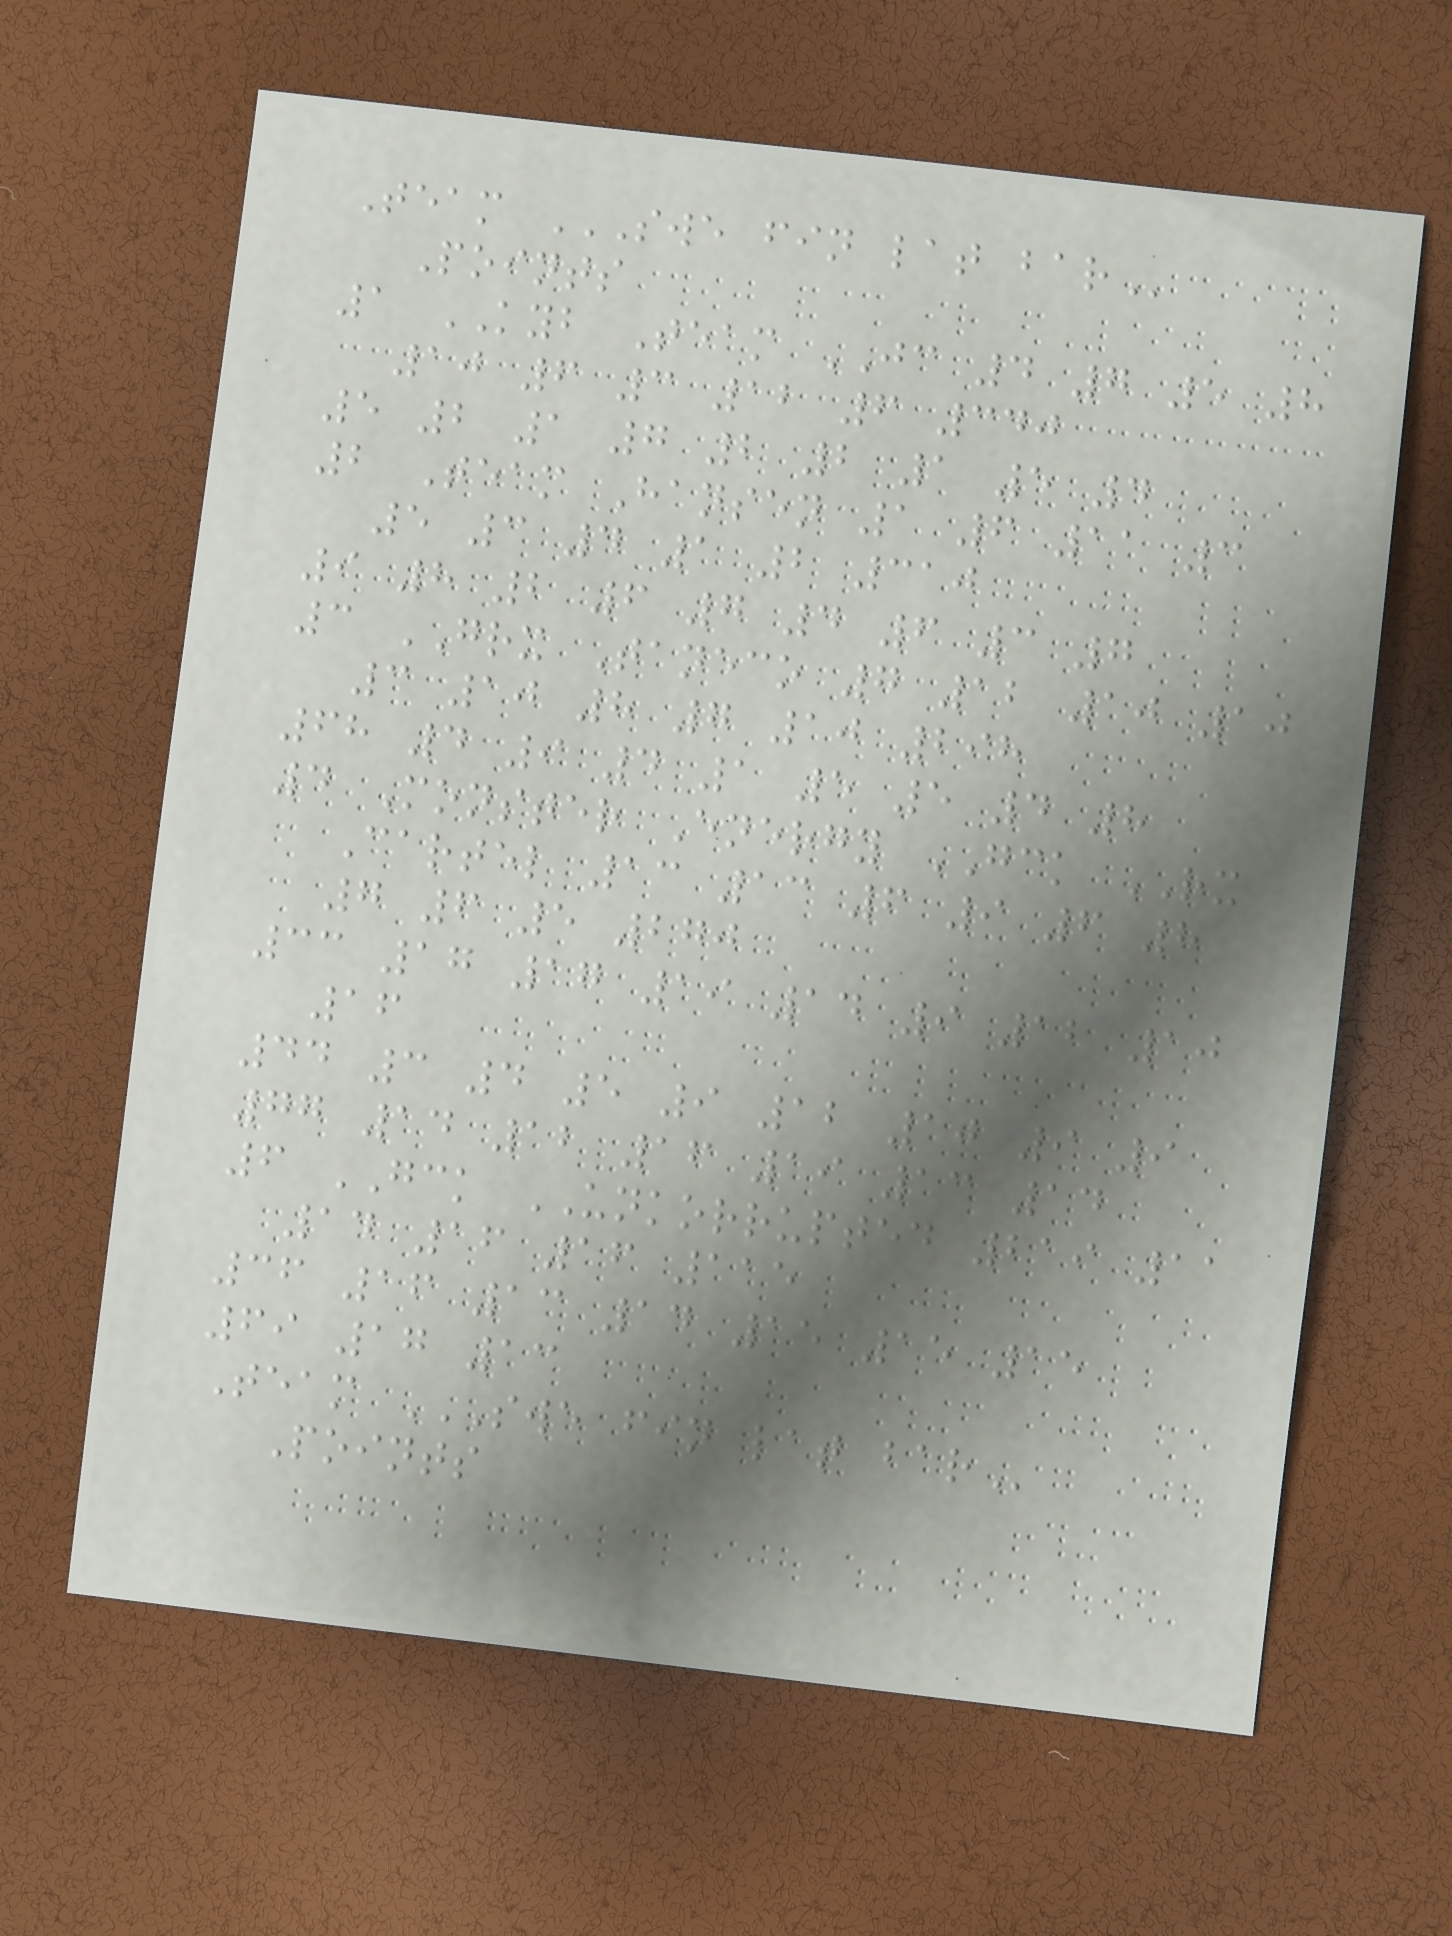Team SWE FIN LAT BAR
Points
1 KYB Team JC 4 7 5 8
10 6 3 12 6 340
5 2 1 7 2 2 1 5 4
2 Team Hansen 1 6 11 3
5 3 4 1 2 310
9 8 2 6 7 4 6 3 7
3 GRX Taneco 7 12 10 10
3 10 8 7 10 298
68 4 9 4 1 5 5 4 8
4 Monster Energy GCK RX
Cartel 13 13 6 9 6 8
7 6 5 270
33 17 17 19 14 9 12 10
16
44 3 4 5 9 12 10 9 9
77 14 12 16 19 13 14
6 GCK UNKORRUPTED 219 11
14 16 16 115
36 16 13 14 15 15 15
69 17 13
Team SWE FIN LAT BAR
Points
